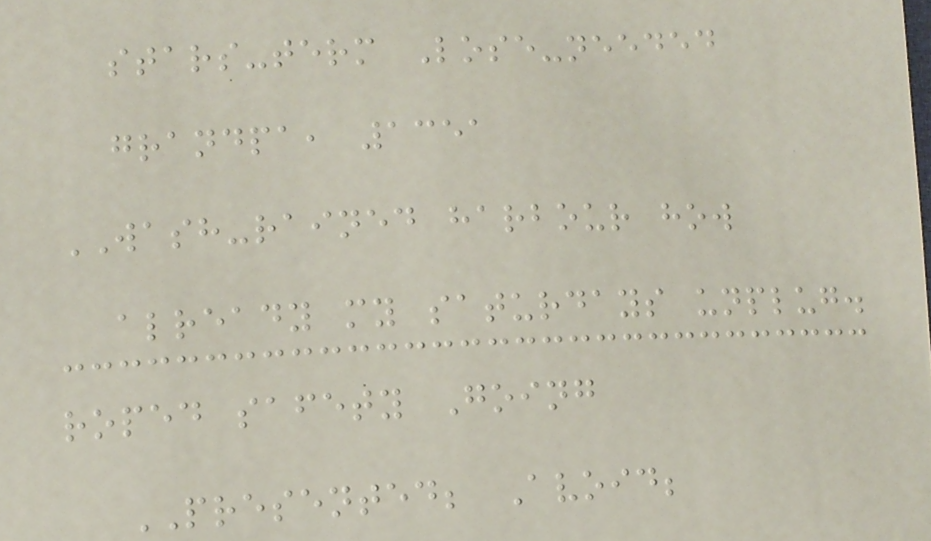stars-term Lose-needed
grandpa, 1351
WASH-rained harbour how
already my saturdays unplug.
roped safety Going
PRESENTED; Avoid;
